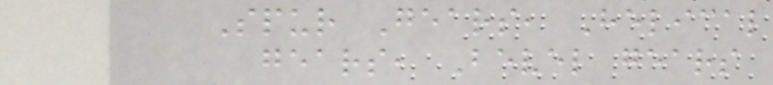Spur Gears, Helical
gears, Bevel gears
